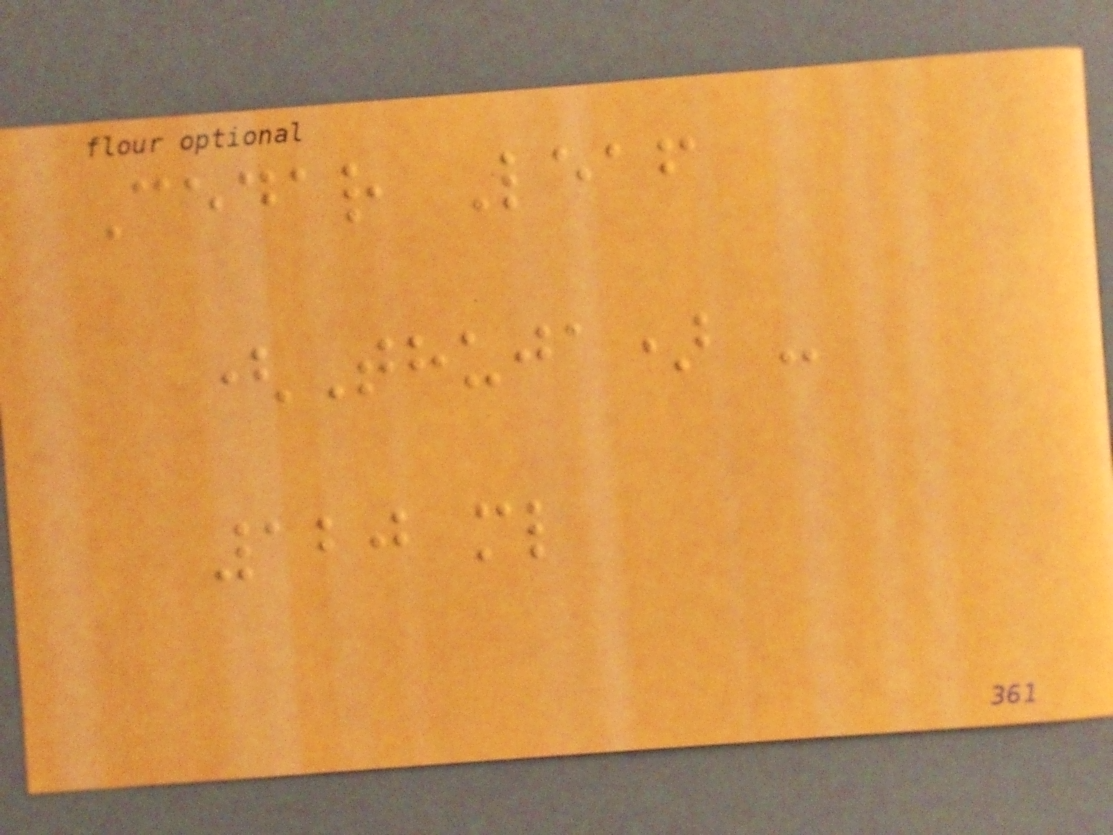Cedar Leaf
(Thuja) -
120 ml
